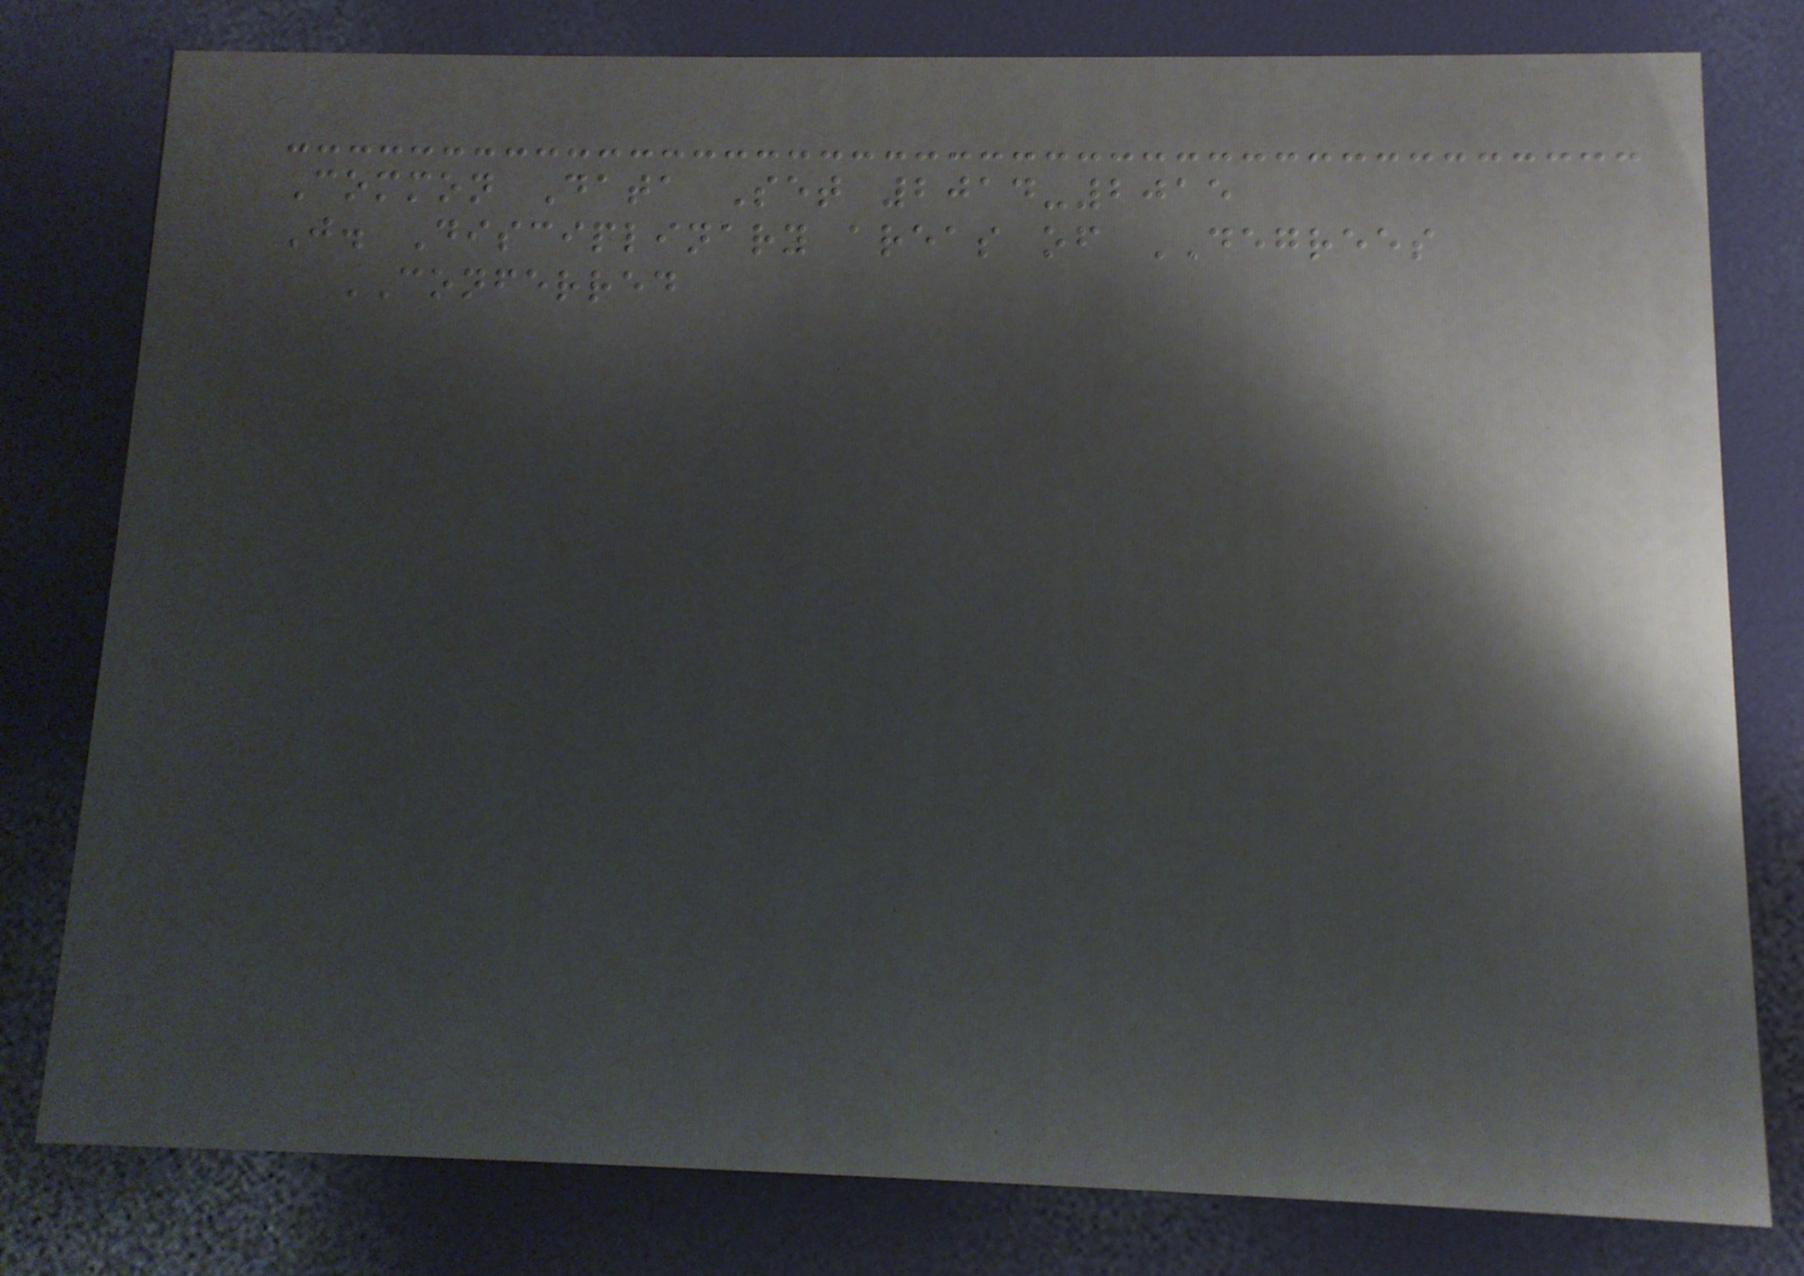Common Data Set 2014-2015
J. Disciplinary areas of DEGREES
CONFERRED
